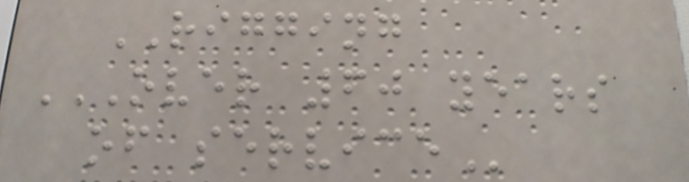RIGGING
OVER 60 YEARS
OF SERVICE
